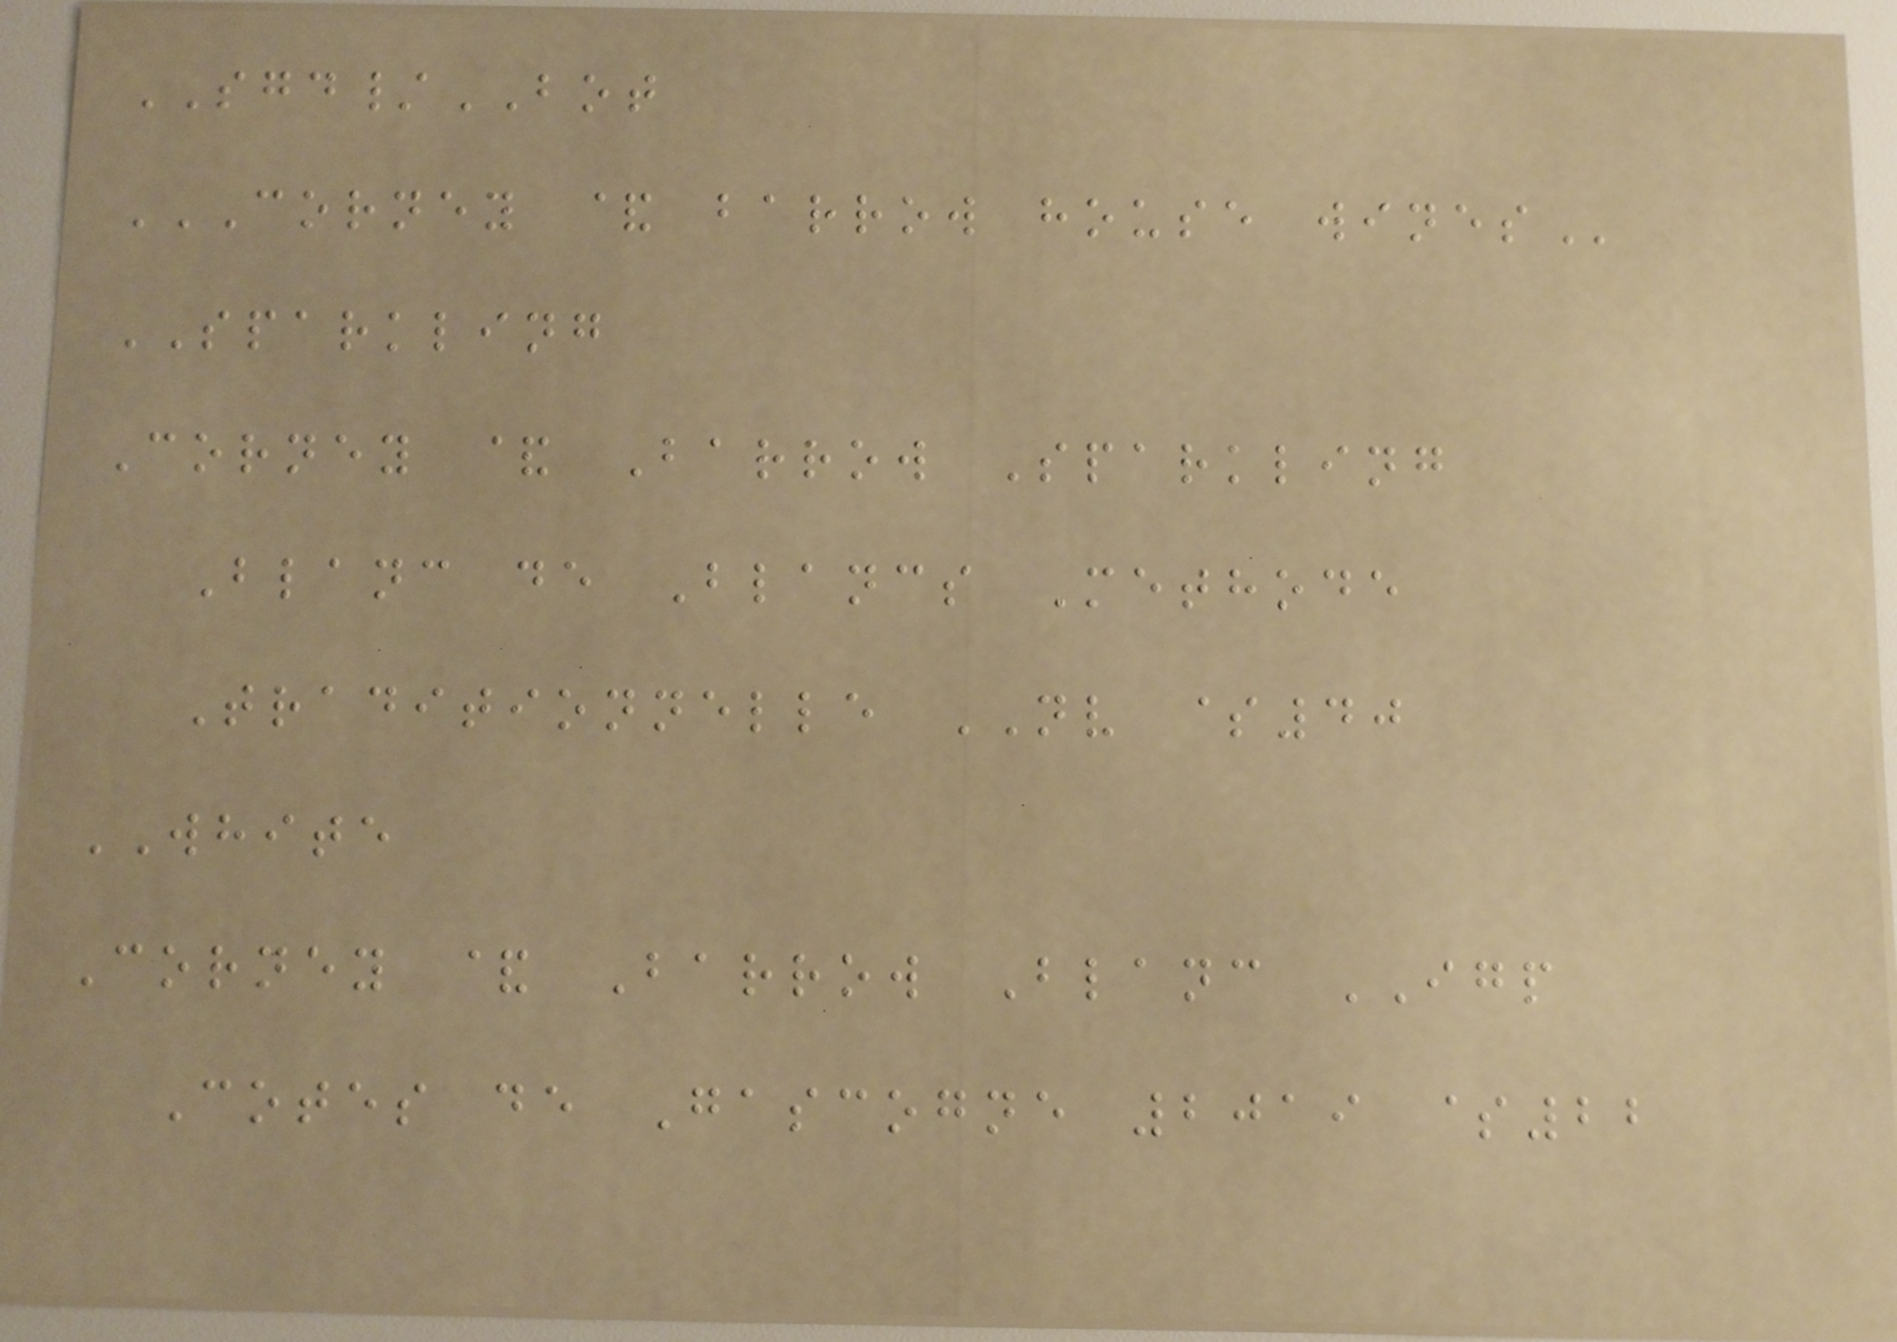SGD/BOT
CORNEY & BARROW HOUSE WINES
SPARKLING
Corney & Barrow Sparkling
Blanc de Blancs Methode
Traditionnelle NV $40
WHITE
Corney & Barrow Blanc IGP
Cotes de Gascogne 2019 $22
